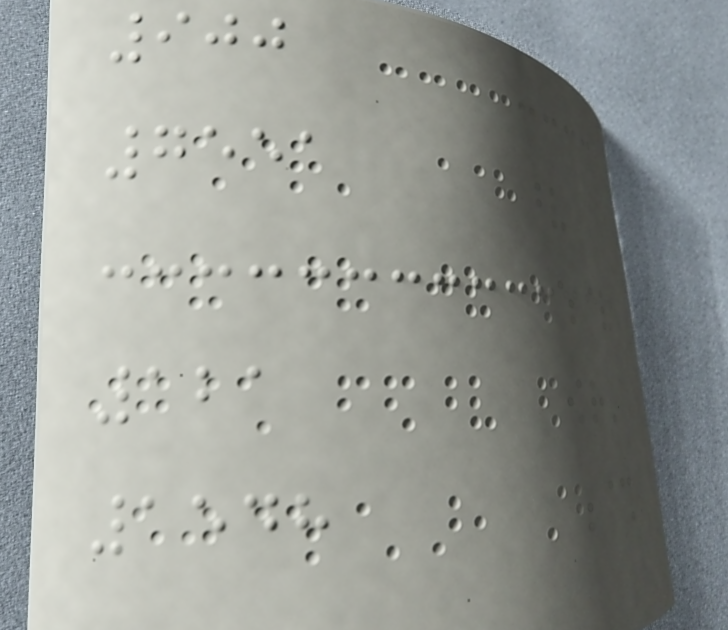900
7551
121
1548
